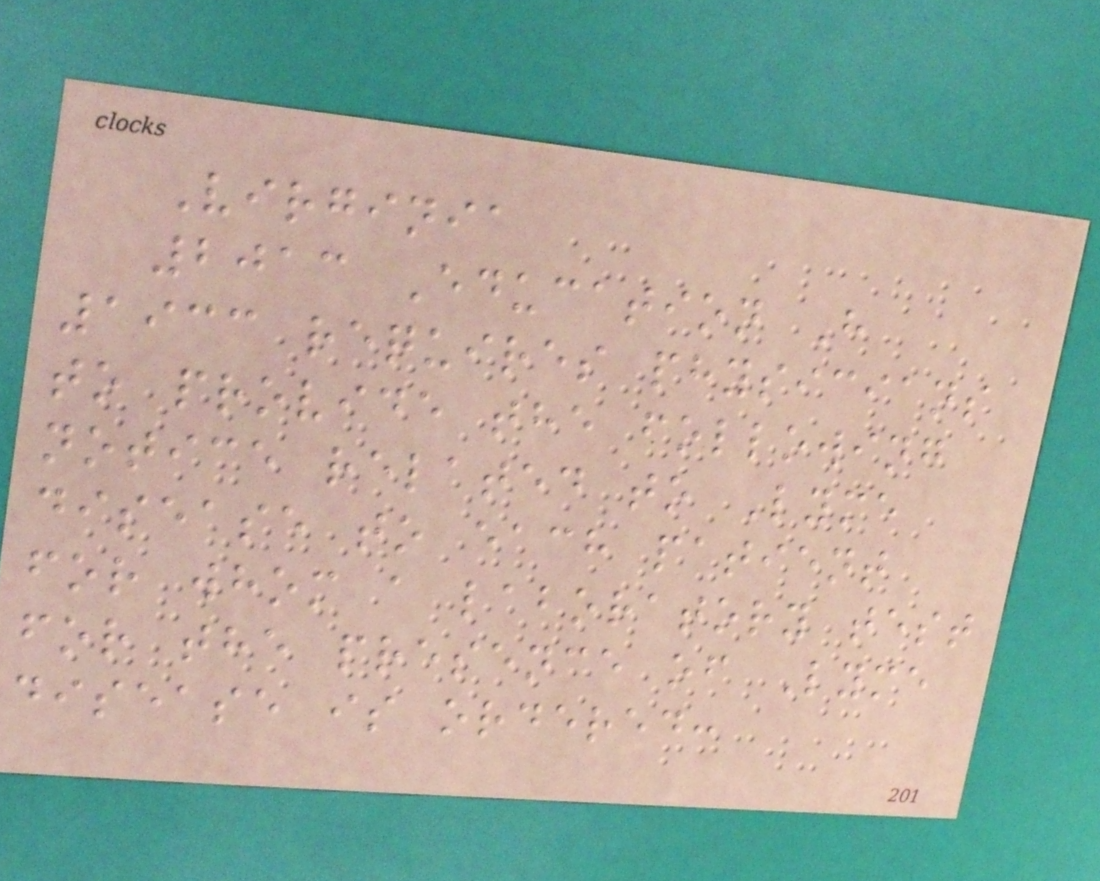Virginia
2013 Education H
1933 requires physicians
to provide the following
notice related to Lyme
disease to each patient
for whom a laboratory test
for the presence of Lyme
disease is ordered:
